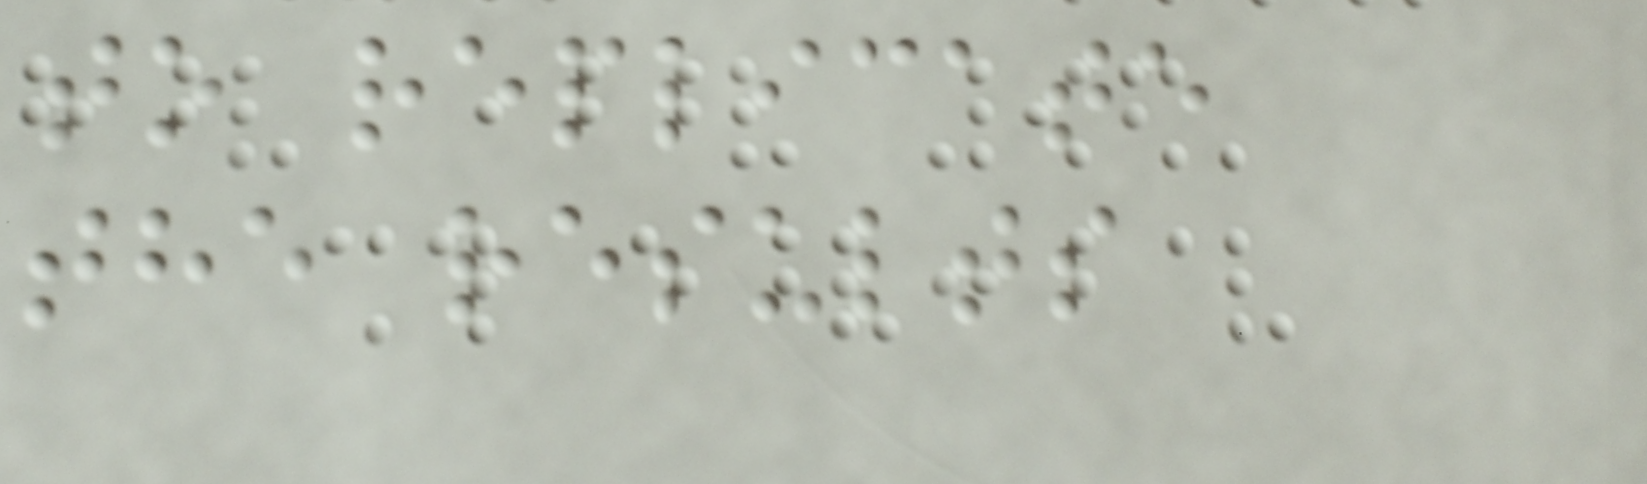to replicate
the results
